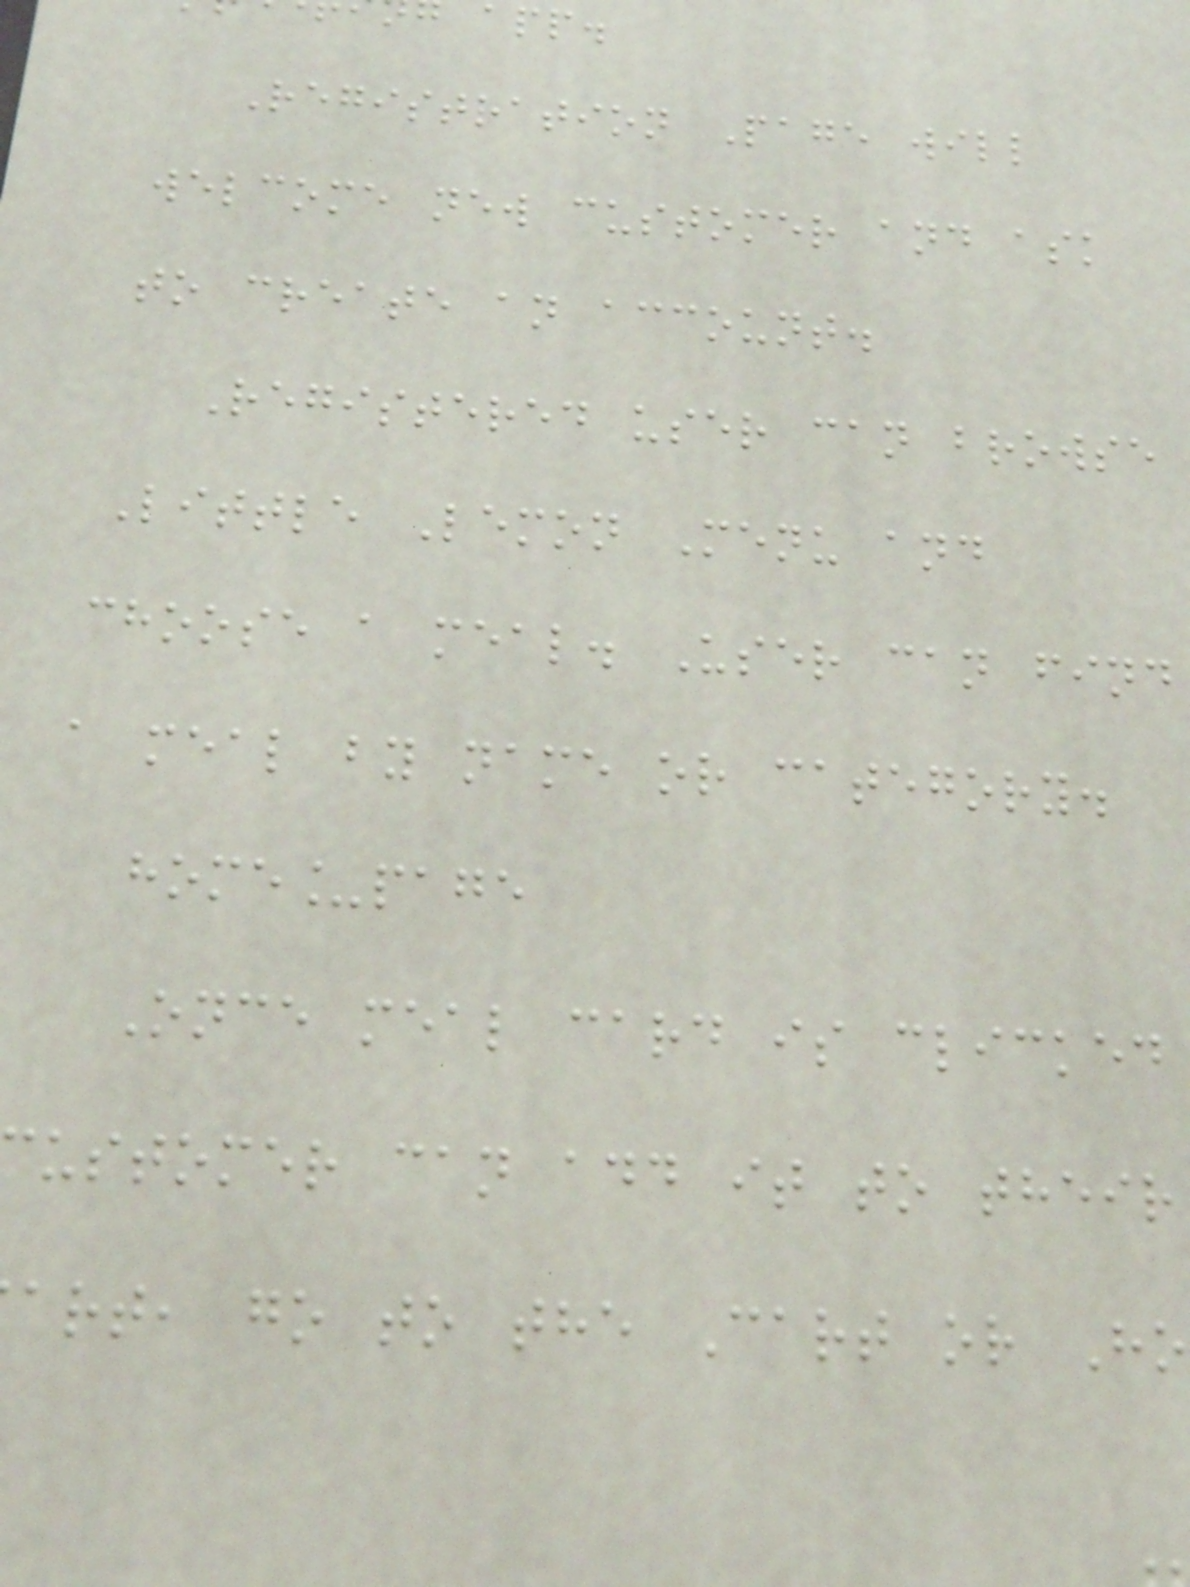app.
Registration Page will
welcome new customer and ask
to create an account.
Registered user can browse
Little Lemon Menu and
choose a meal. User can find
a meal by name or category.
home_page
Once meal card is clicked
ustomer can add it to their
art, go to the Cart or Ho
